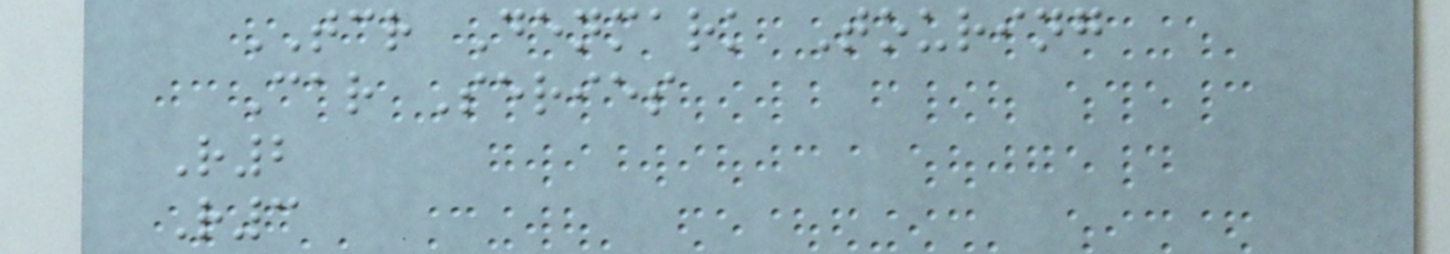TCR Denmark Touring
Car Series
R2
R3
